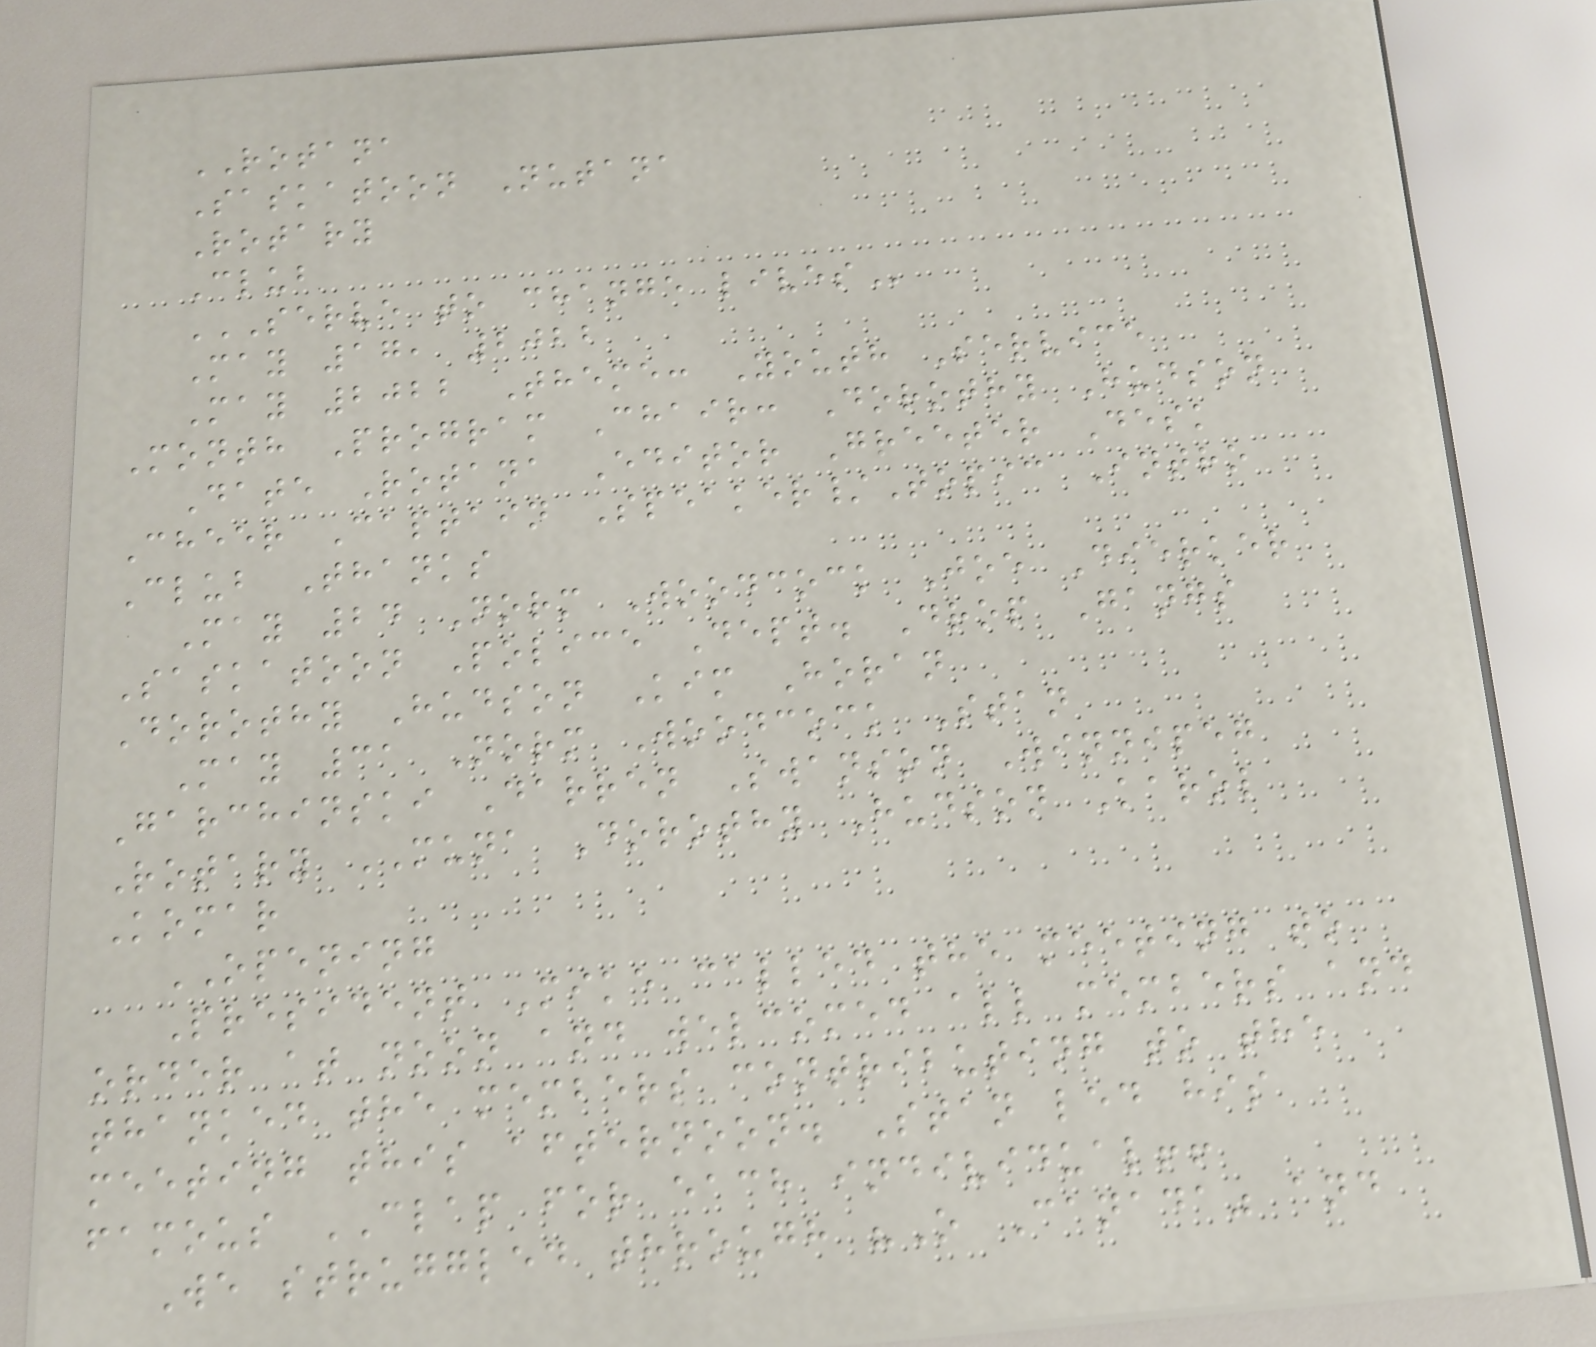ROTANA
Saskatoon Nutana
Rotary
Club
SERVE TO CHANGE LIVES
May 17, 2022
May 2022 Theme: Youth Service
Month Program Chair: Dorothy Hudson
Date Rotana Editor Greeter Desk
Cheer Captain Speaker/Topic Intro
Club Thanks
May 24 Norm Woodcock Joe Dierker
Saskatoon Police Dept. Drop Gangs
Dorothy Hudson Kim Horan
May 31 Norm Woodcock Stan
Garchinski Darren Swanson Winnipeg
Rotary MUNA Dorothy Hudson Karol
Komar
OPENING
President Mike called the meeting to
order at noon and welcomed all members and
thanked the members contributing to the
meeting this afternoon. Stan led his
famous CLAP for each individual!!
We struggled through "O Canada" and
